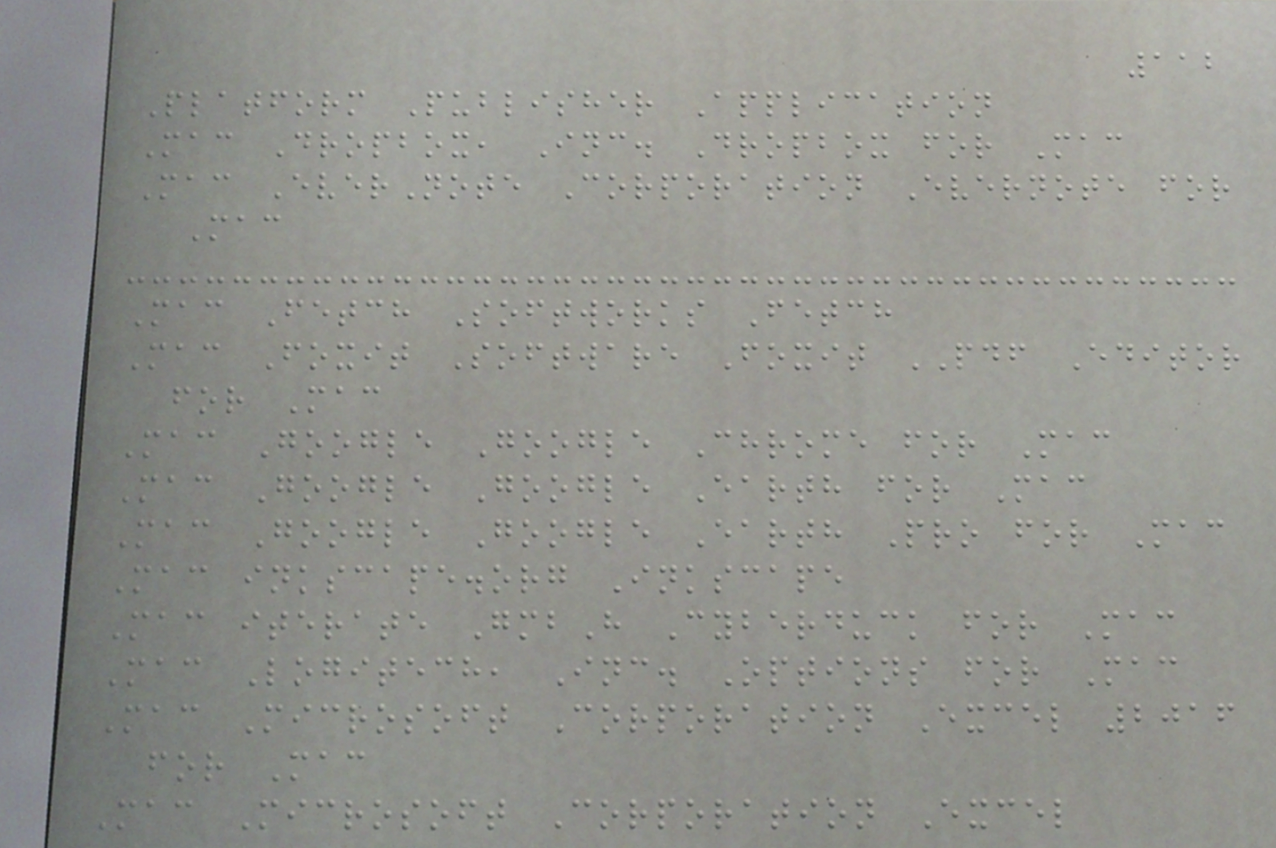112
Platform Publisher Application
Mac Dropbox, Inc. Dropbox for Mac
Mac EverNote Corporation Evernote for
Mac
Mac Fetch Softworks Fetch
Mac Foxit Software Foxit PDF Editor
for Mac
Mac Google Google Chrome for Mac
Mac Google Google Earth for Mac
Mac Google Google Earth Pro for Mac
Mac inkscape.org Inkscape
Mac iterate GmbH Cyberduck for Mac
Mac Logitech, Inc. Options for Mac
Mac Microsoft Corporation Excel 2016
for Mac
Mac Microsoft Corporation Excel
